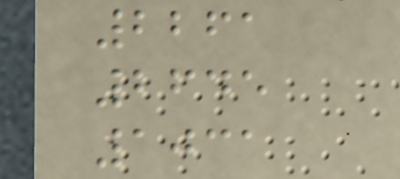2261
2645
1031
